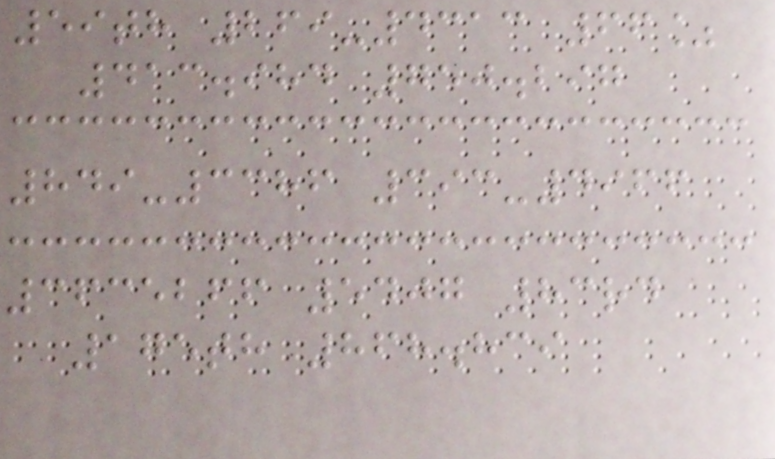59th 269-4313 66%
413.984 750.297
849-3386 393-4966
3635266 5407 83rd
175th 868.839
